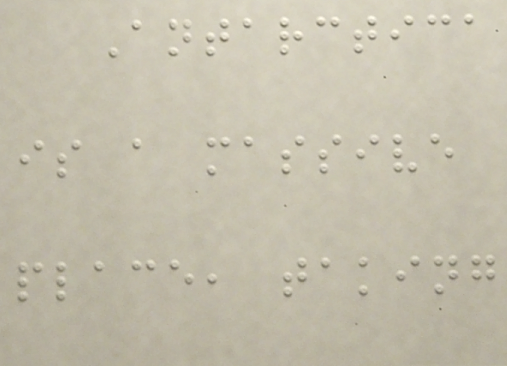Antarctica
is a massive
place, taking
